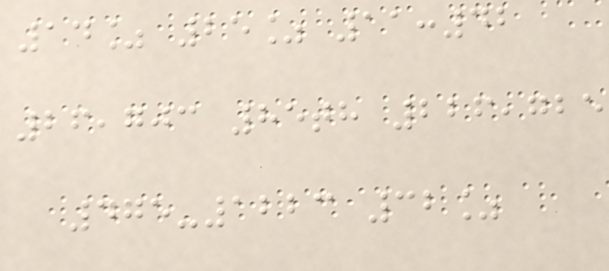14% 25% 11:42
26,703 85th 226,725
475-1223 32%
